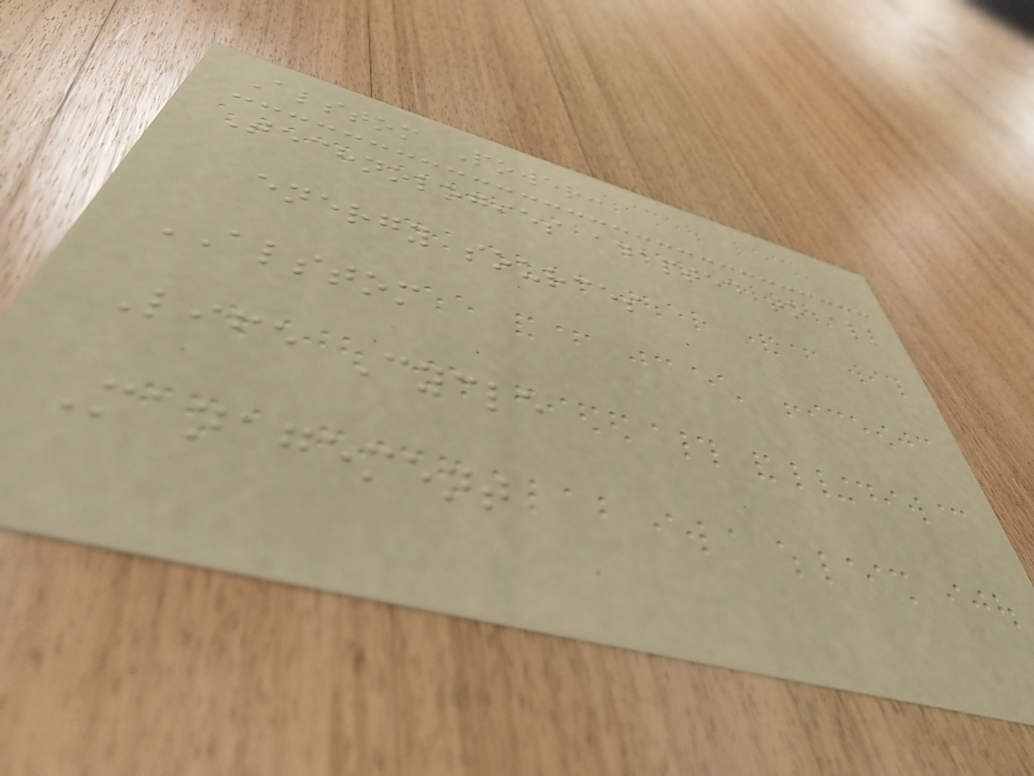Alstom Power:
Technologies adapted to all
energy sources
ALSTOM
Life Cycle
Management
